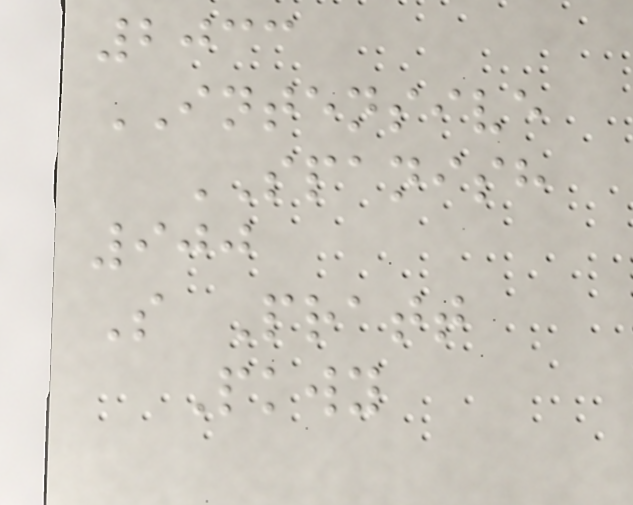2033
INTENSIVE
SPANISH
900
S Pratt
Pkwy
